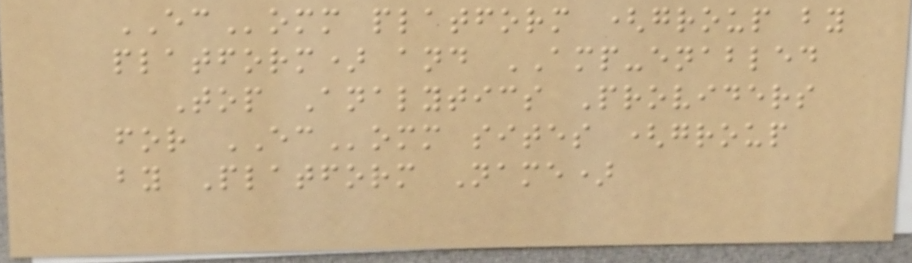EComm platform (group by
platform) and AMP-enabled
Top Analytics Providers
for EComm sites (group
by Platform Name)
